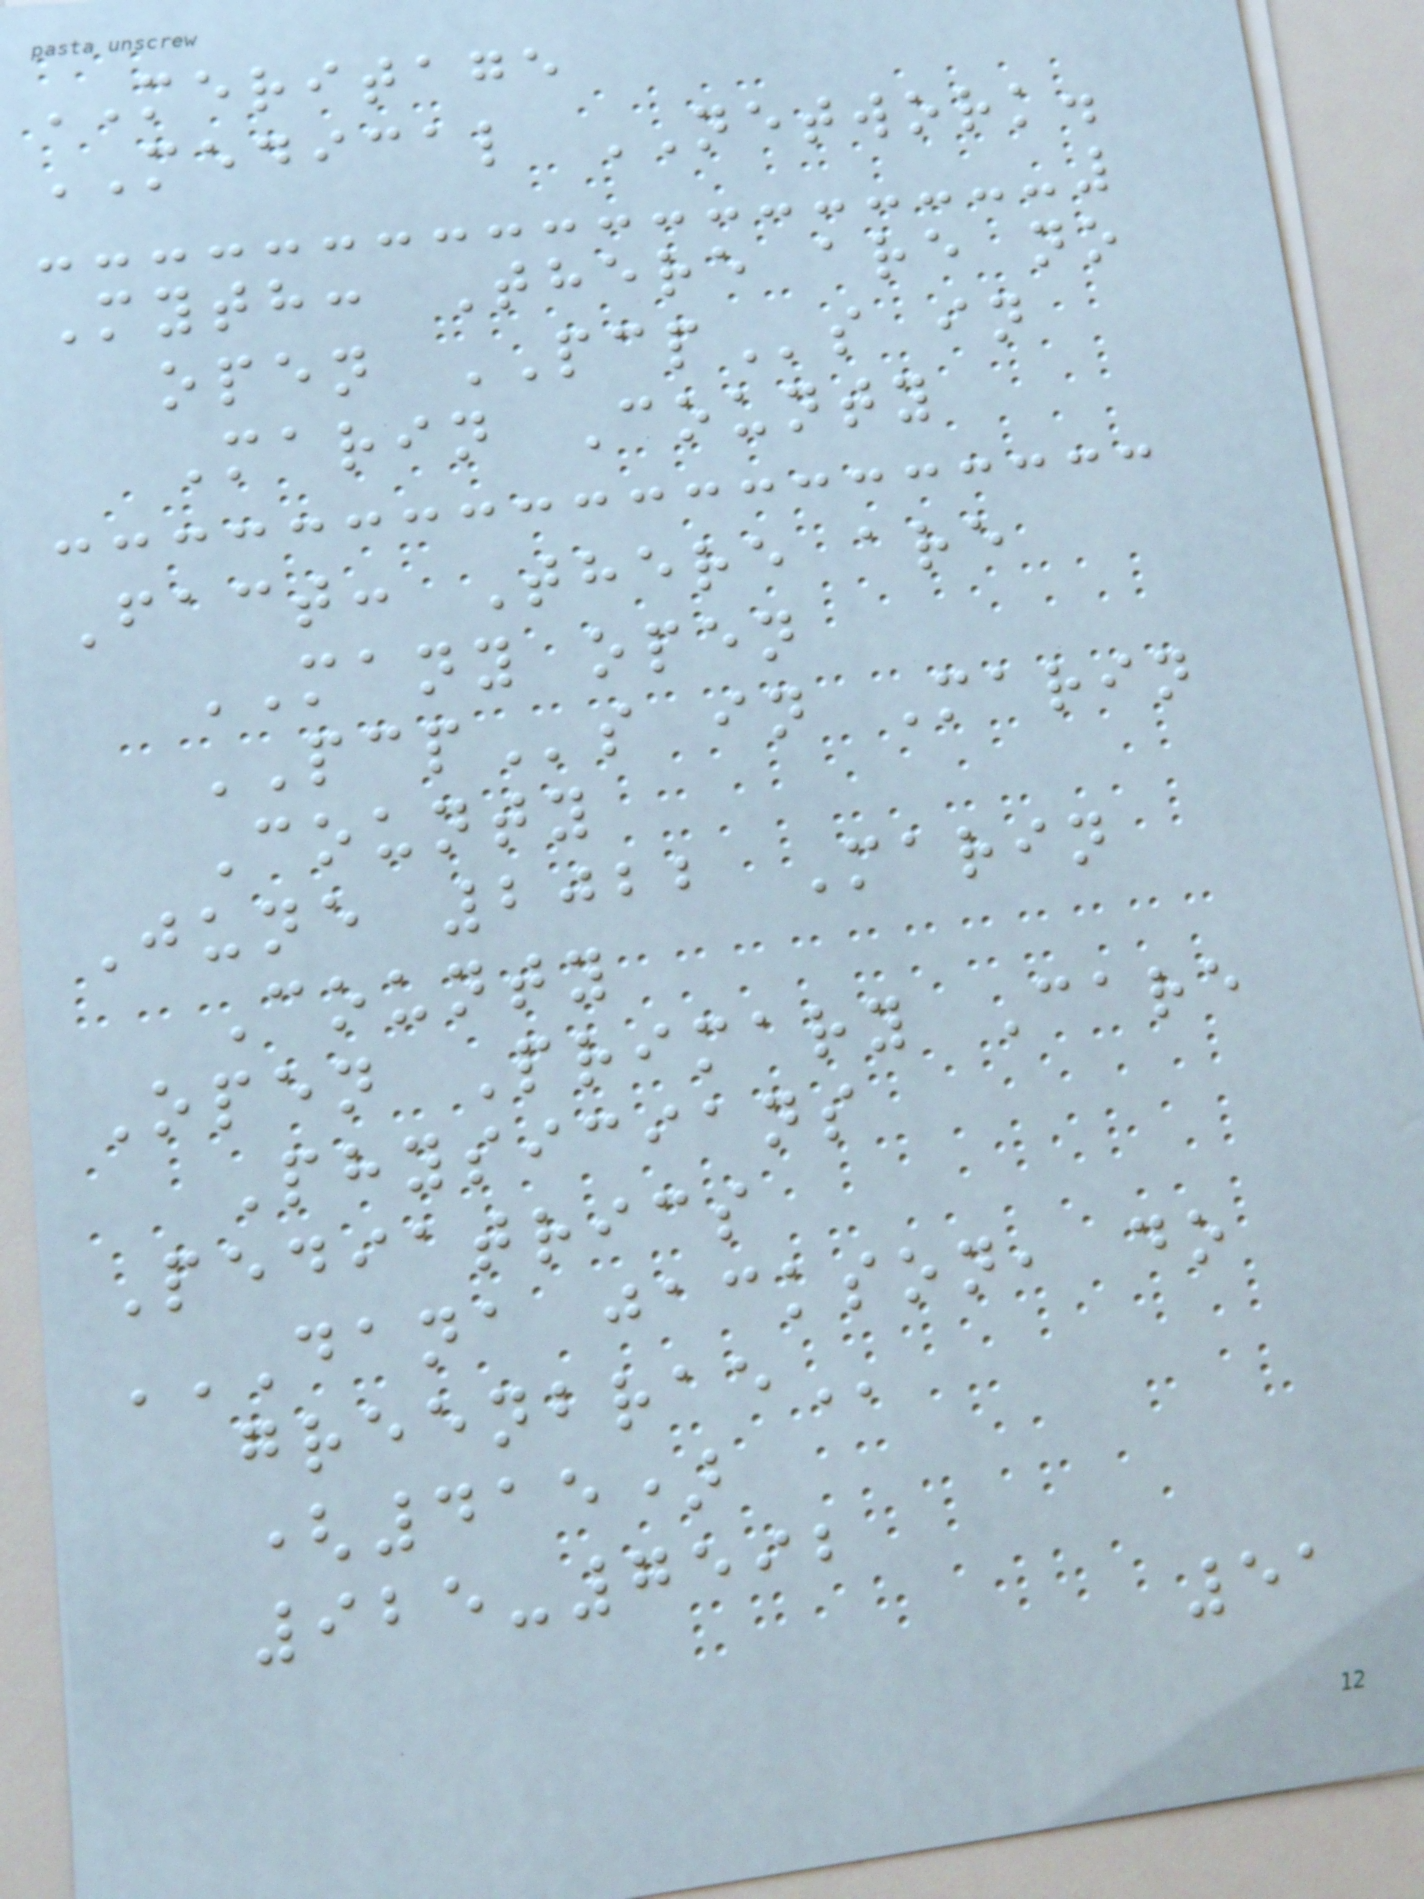MERITAGE
MEDICAL NETWORK.
Myth: There are no
open PCPs in
Marin County
Fact: There are
MANY open
PCPs in Marin
County
June 2022 Marin
County
Open Primary Care
Physicians
Pediatrics
DANA JACKSON, DO
GREENBRAE
(415)
925-7592
51
